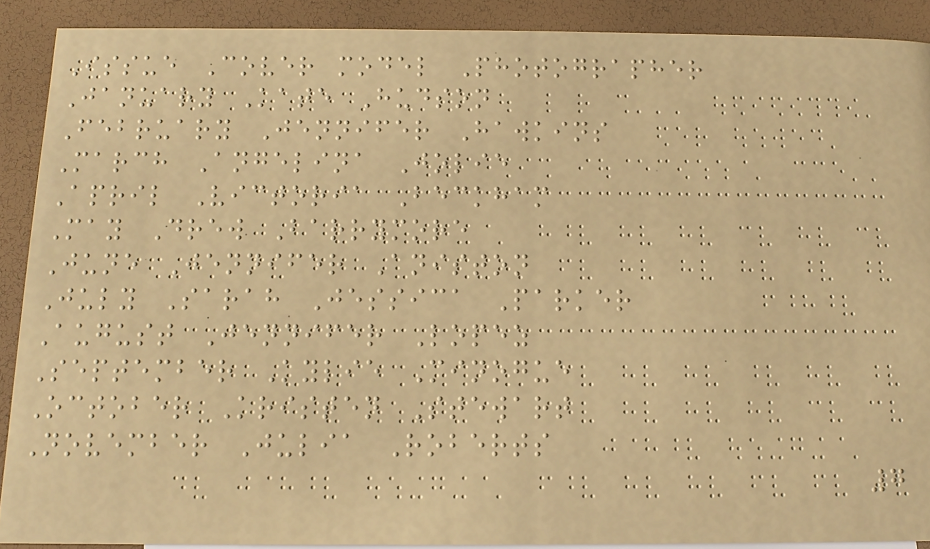Issue Cover model Photographer
January Kate Hudson
February Jennifer Hawkins
March Angelina Jolie
April Victoria Beckham
May Drew Barrymore
June Jennifer Aniston
July Sarah Jessica Parker
August Jennifer Lopez
September Kylie Minogue
October Kristen Stewart
November Julia Roberts
7
